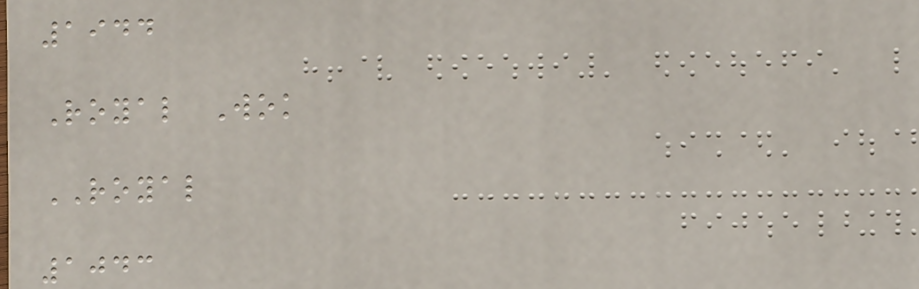1944
Royal Wok
ROYAL
1043
